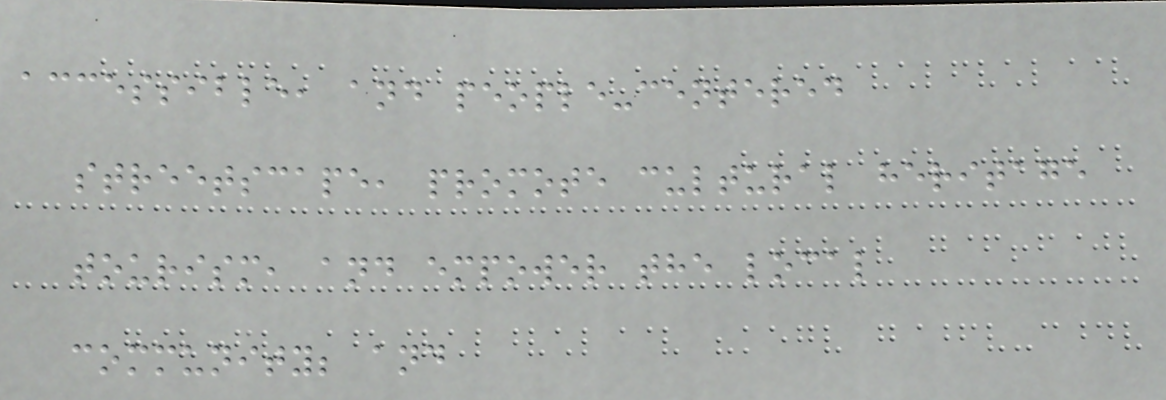accessible, and people-centered
streetscape, promote cultural heritage
tourism, and empower the local
community; and
